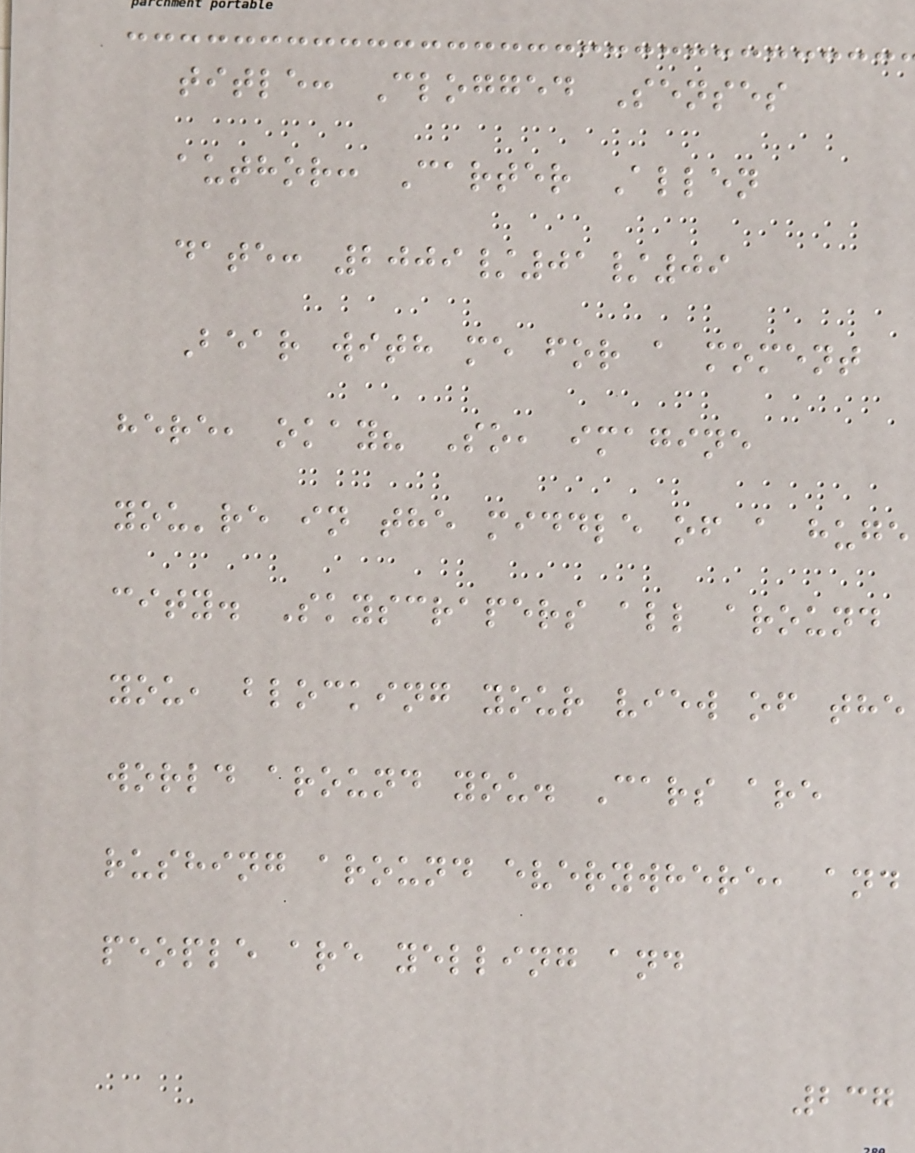title: Clogged Senses
author: Carter Allen
date: 2009/01/09
Bear with me for a moment
here, okay? So, imagine
you're in the middle of a huge
city. Skyscrapers all around
you, blocking your view of the
world around you. Cars are
rushing around everywhere, and
people are yelling and
237
